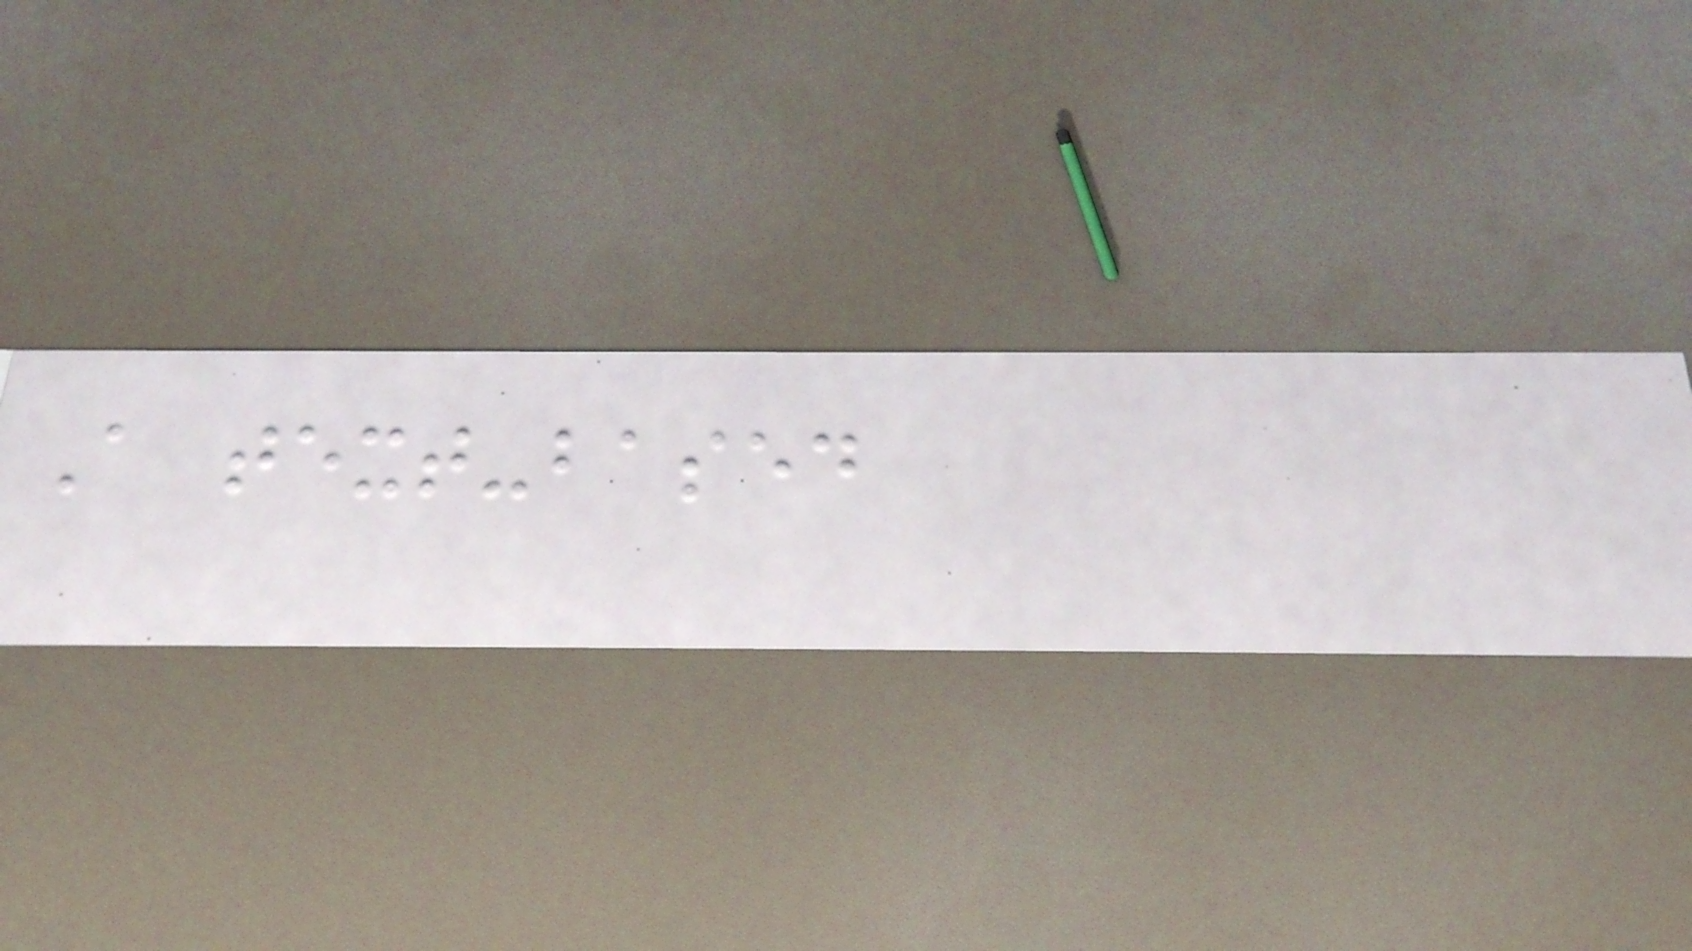A text-based
